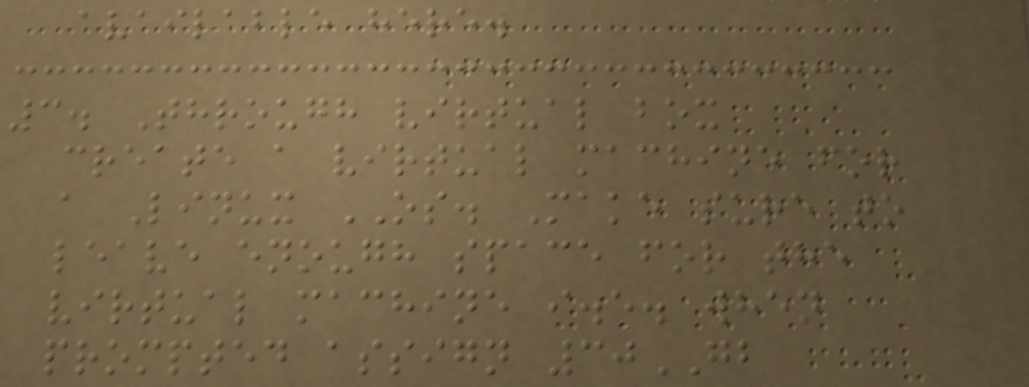available here.
3. Through virtual box
create a virtual machine for
a Linux OS. Make sure to
leave enough space for the
virtual machine i.e. when
prompted assign 30GB
